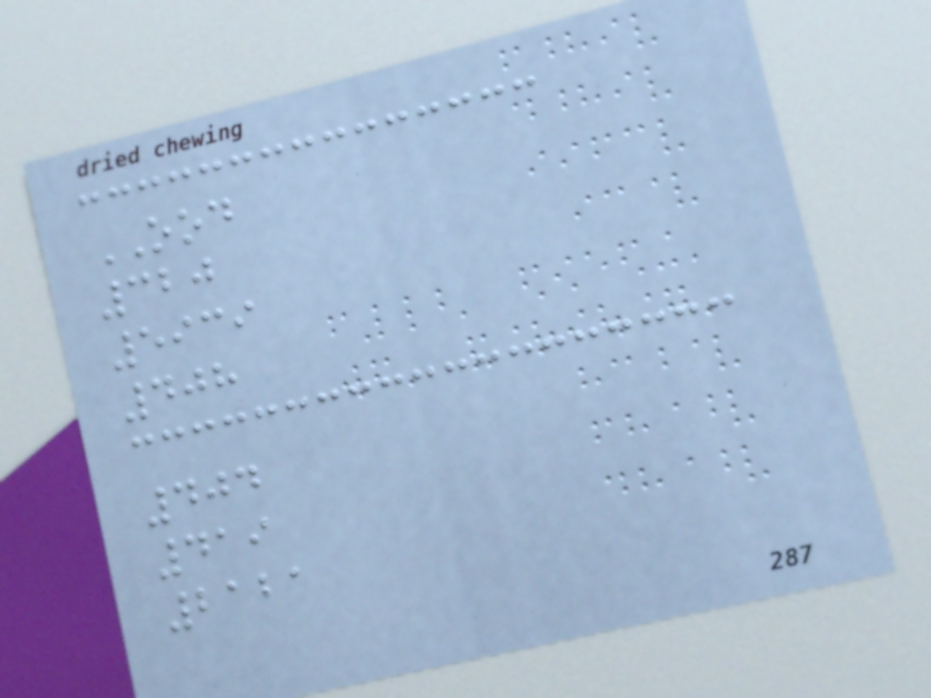OOD
320
5939
408
404
419
2121
